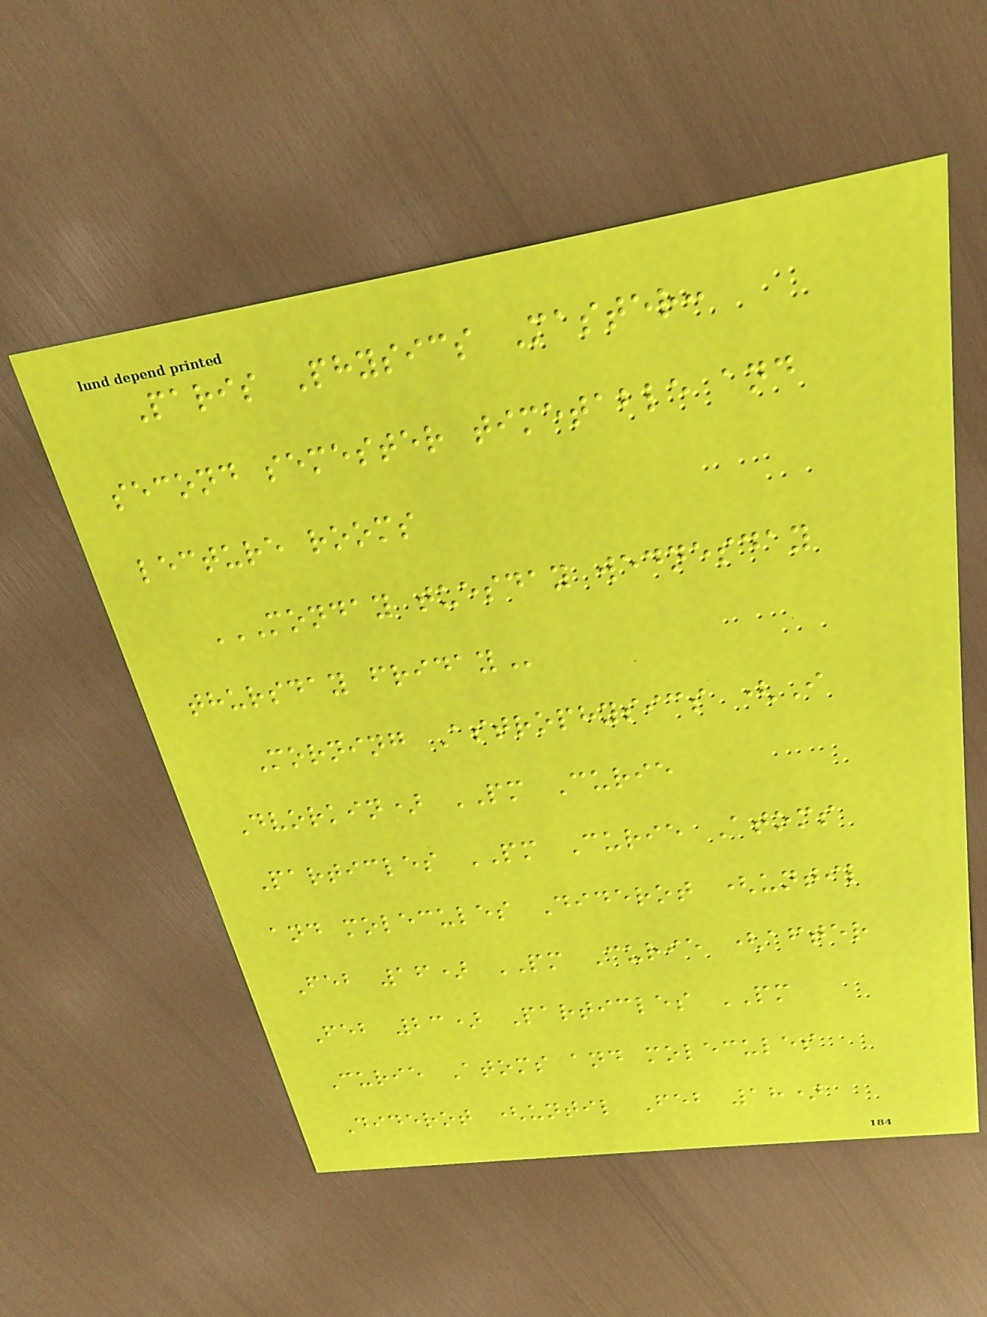Paris Physics Master:
second semester timetable and
lecture rooms
MONDAY TUESDAY WEDNESDAY
THURSDAY FRIDAY
Morning Astrophysics (I
Dvorkin) PM Curie
Particles PM Curie Atoms
and molecules Diderot (until
Feb 16) PM Curie (after
Feb 23) Particles PM
Curie Atoms and molecules
Diderot (until Feb 18)
